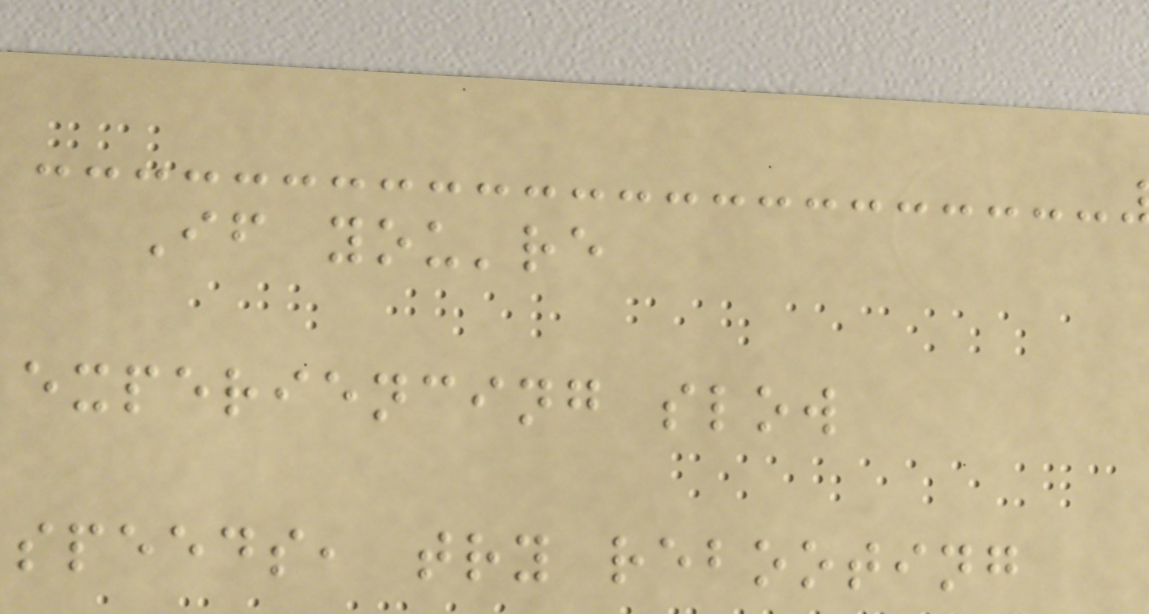If you're
experiencing slow
speeds, try rebooting
